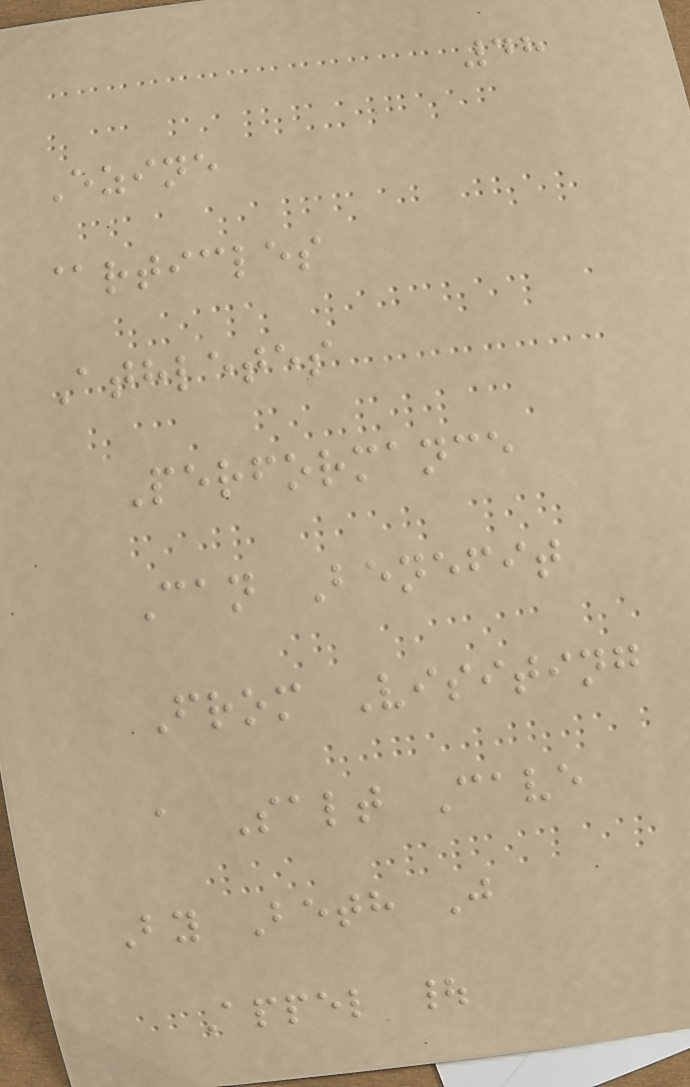48
Ezine
@rticles
Athletes
Performance
Can Benefit
From Visiting
a Salt Cave
By Beth J
Appel |
